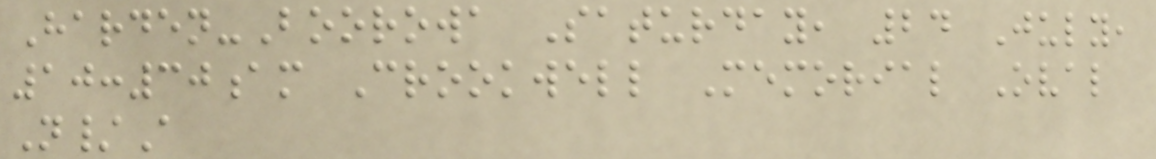Harden-Boorowa Saturday, 24 July,
10:30am Crookwell Memorial Oval
N/A
